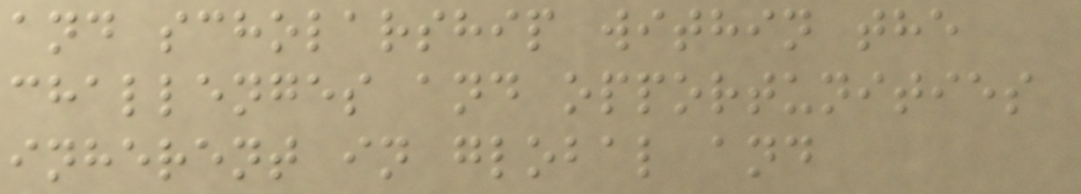and scholarship within the
challenges and opportunities
inherent in global and
